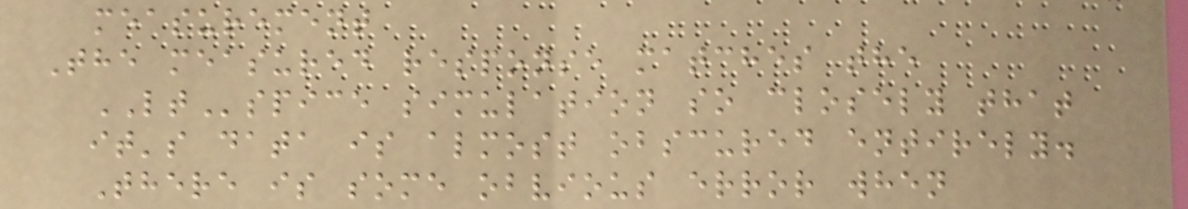measurement
The measured response matches the
LTspice simulation so closely that
it's data is almost obscured entirely.
There is some obvious error when
